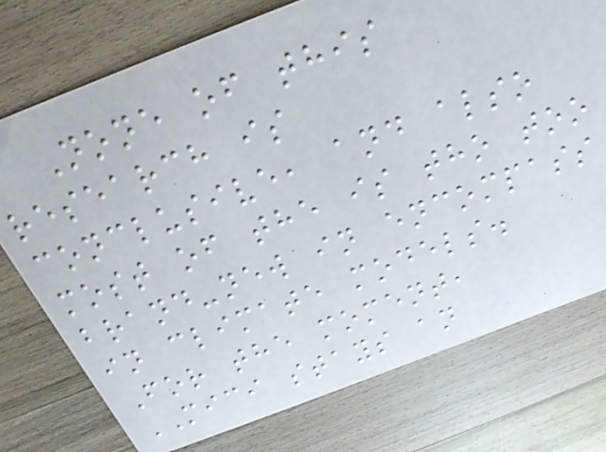None of this
research is
conclusive, and also
most of the is tho too
brand-new in encompass
in climate models.
For the moment,
MICI stays an
